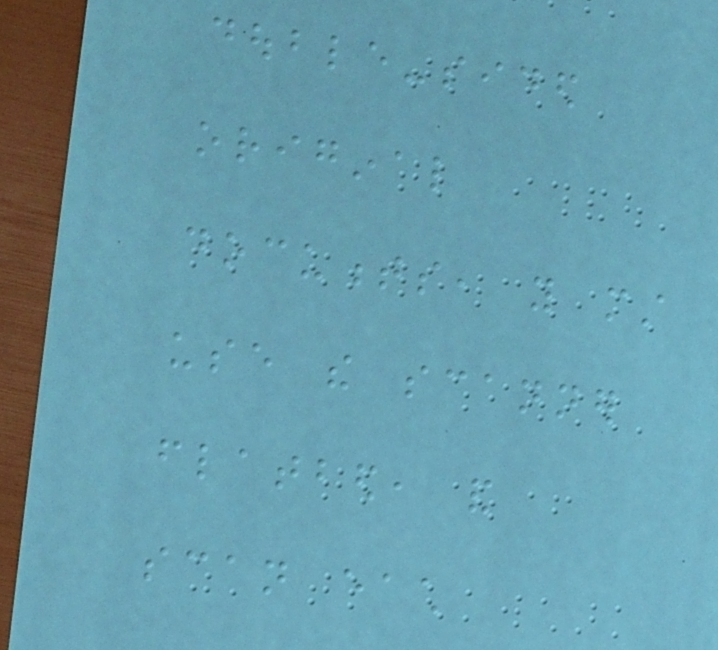double-sided
original
documents, you must
use the scanner
flatbed, and
scan each
